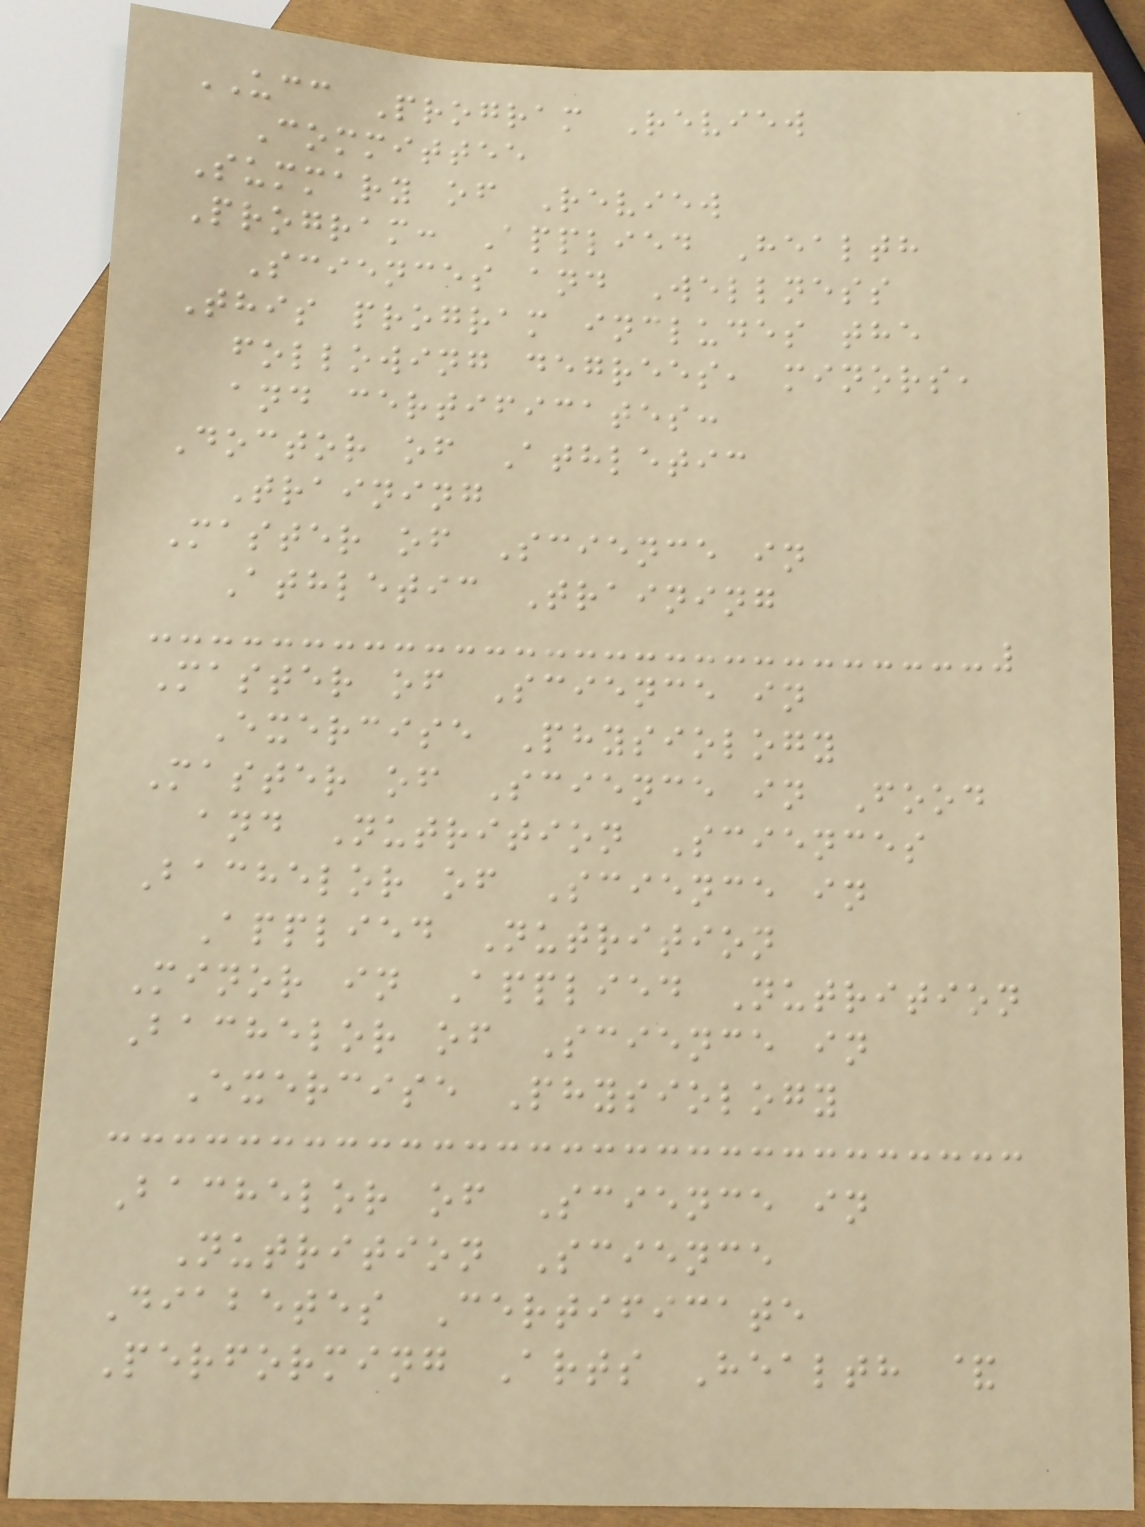UCC Program Review
Committee
Summary of Review
Program: Applied Health
Sciences and Wellness
This program includes the
following degrees, minors,
and certificates:
Doctor of Athletic
Training
Master of Science in
Athletic Training
Master of Science in
Exercise Physiology
Master of Science in Food
and Nutrition Sciences
Bachelor of Science in
Applied Nutrition
Minor in Applied Nutrition
Bachelor of Science in
Exercise Physiology
Bachelor of Science in
Nutrition Science
Diabetes Certificate
Performing Arts Health &
